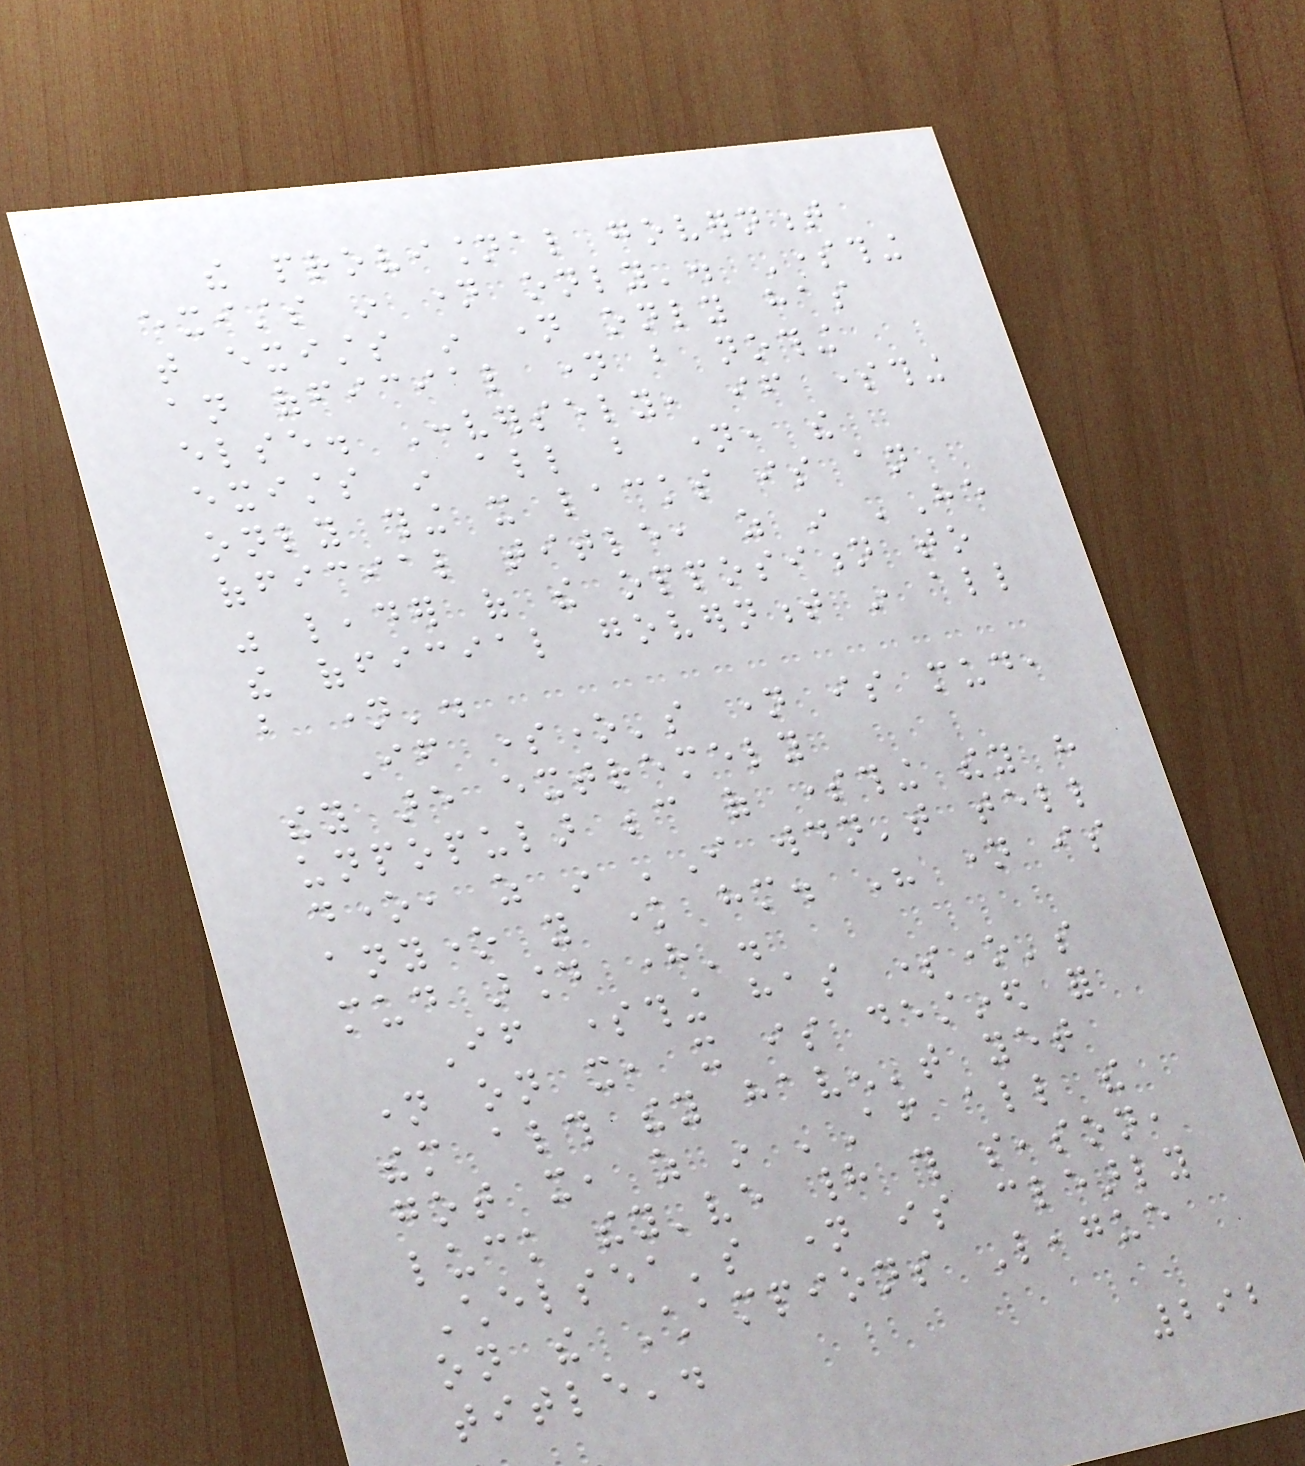the provisional government
exists in name only'. Something
that exists in name only has
an official name but nothing
else. Conversely, if something
exists in all but name, the
only thing it lacks is an
official title, as in 'He
was leader of the opposition to
the official government in all
but name'.
If someone's name is mud,
they are extremely
unpopular because of something they have
done, as in 'I wouldn't tell
anyone you know him. His name is
mud around here'.
If something has someone's
name on it, it is destined for
them although they haven't yet
got it, as in 'After all the
luck they've had this season,
Chelsea's name is clearly
on the Champions League
title'.
292
